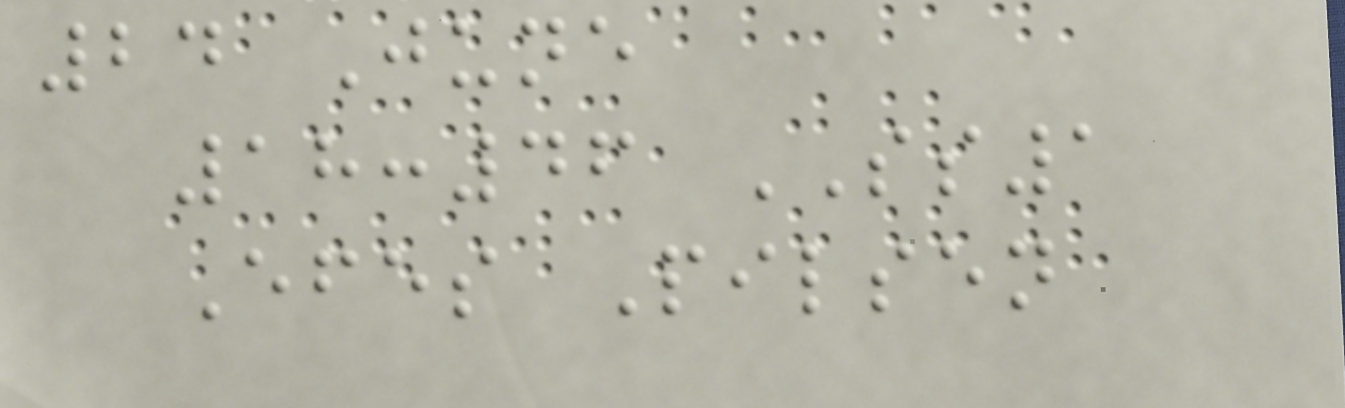24 June
18:46 SS1
Efes Pilsen
